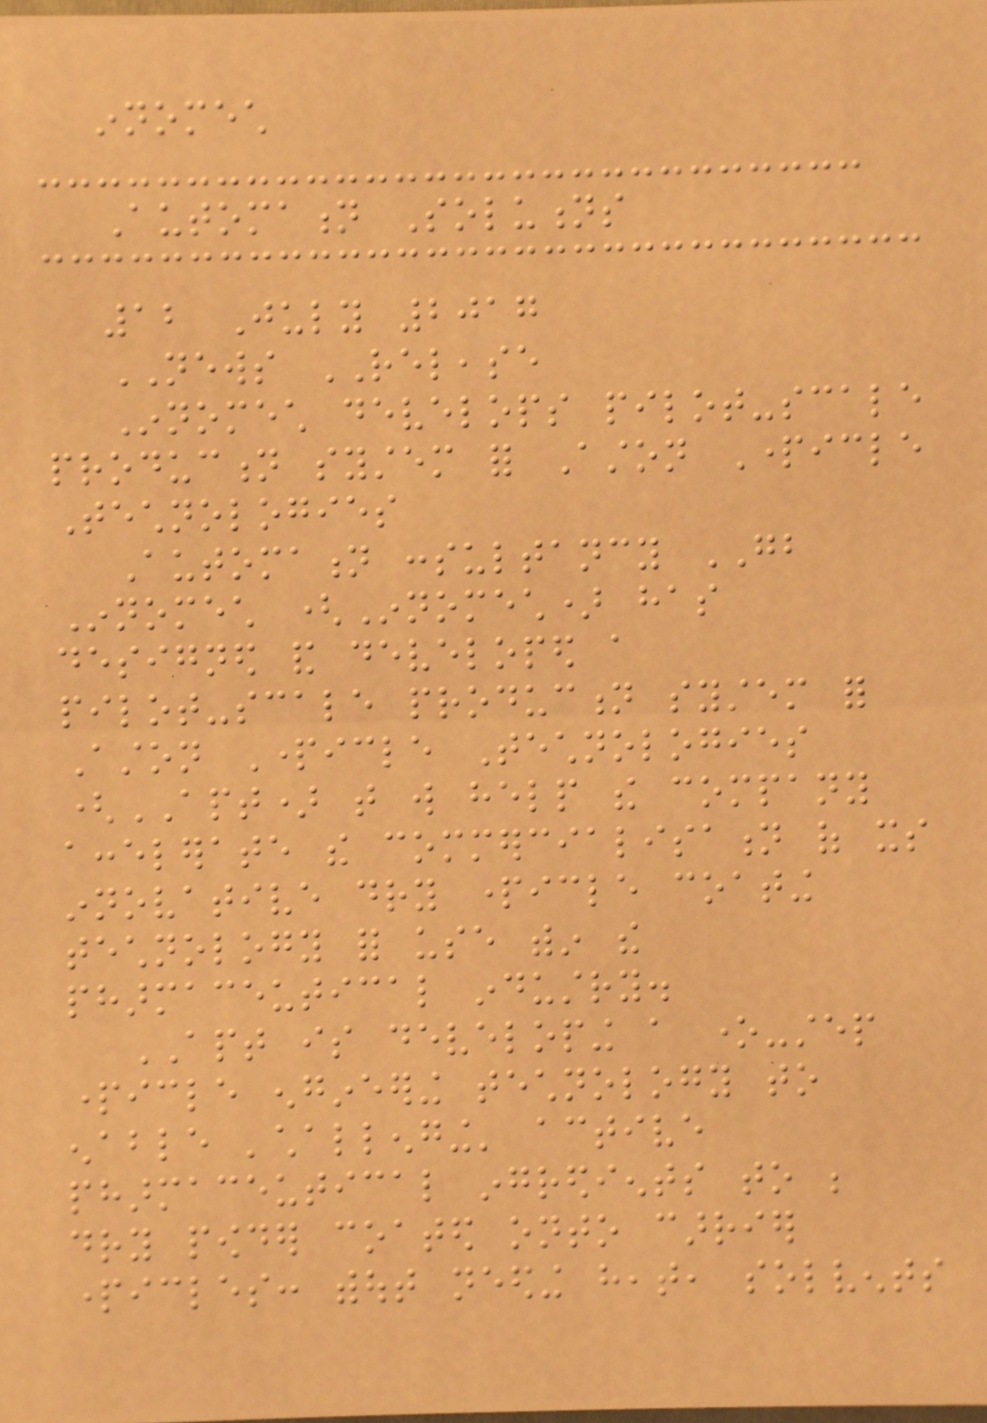innomech
Automation Solutions
12 July 2017
NEWS RELEASE
Innomech develops pilot-scale
production system for Aston Particle
Technologies
Automation consultancy GB
Innomech (Innomech) has
designed and developed a
pilot-scale production system for
Aston Particle Technologies
(APT) that will help the company
accelerate the commercialisation of its
innovative dry particle coating
technology for use within the
pharmaceutical industry.
APT is developing a one-step
particle engineering technology to
enable 'challenging' active
pharmaceutical ingredients to be
dry powder coated onto carrier
particles: without needing heat, solvents
